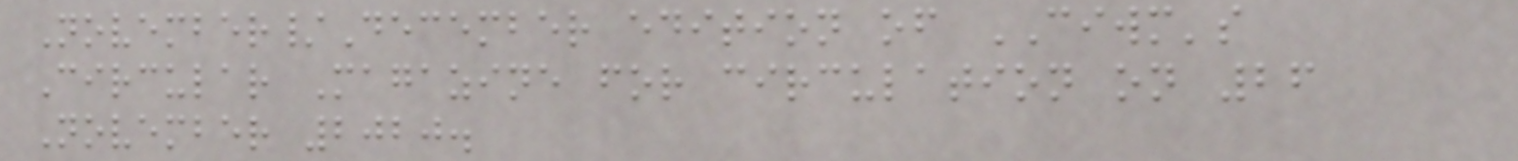November/December edition of CIWM's
Circular Magazine for circulation on 26
November 2020.
